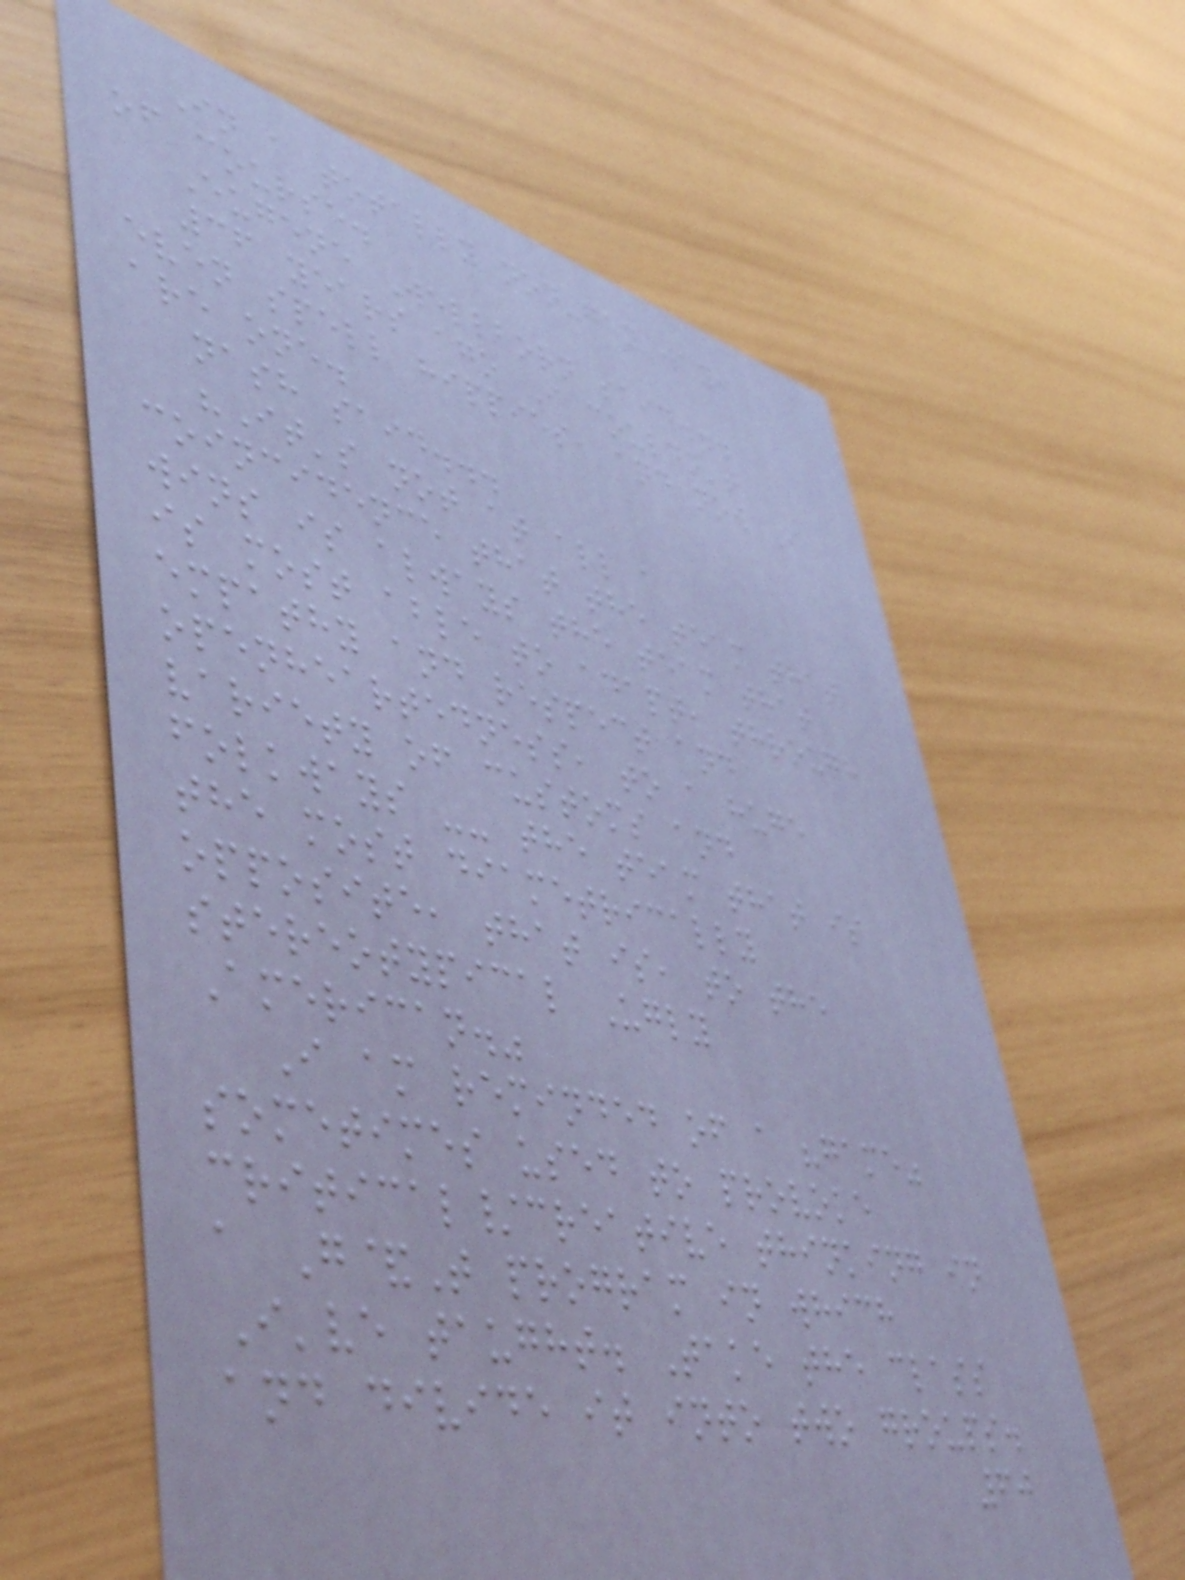In a totally non-gay way,
of course.
Eugene Wellborn said...
36 years ago I couldn't
even spell hippies, and now I
are one.
nash said...
"It's not at all a
coincidence that the team that
wins is always the team that
is most able to adapt, through
empathy and respect and
openheartedness, to a huge
variety of customs and
folkways -- the team that is
the most diametrically
opposite, that is, to the
stereotypical Ugly
American."
I am reminded of a "game"
sometimes used to provoke
critical/creative thinking in
a G&T program in which
I've taught. Take the class
and divide it into two groups.
60
